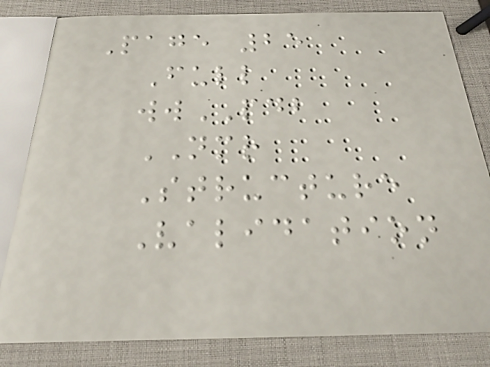Page 25
Full
wwPDB
NMR
Structure
Validation
